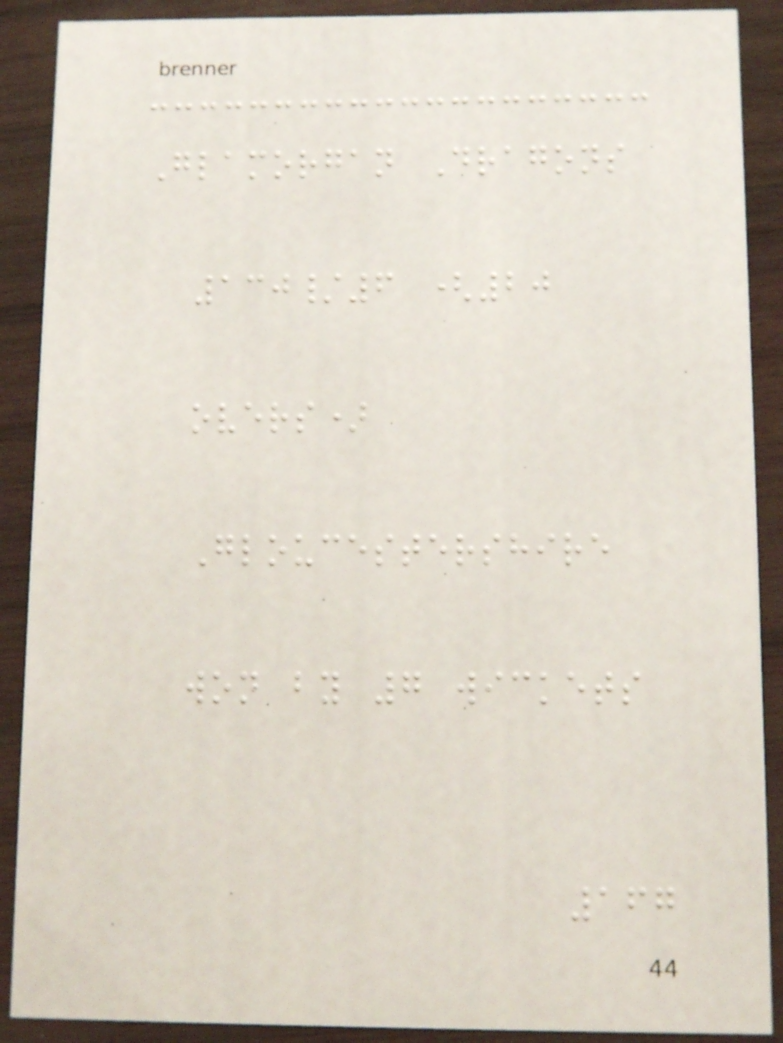Glamorgan Dragons
130/6 (20
overs)
Gloucestershire
won by 7 wickets
167
